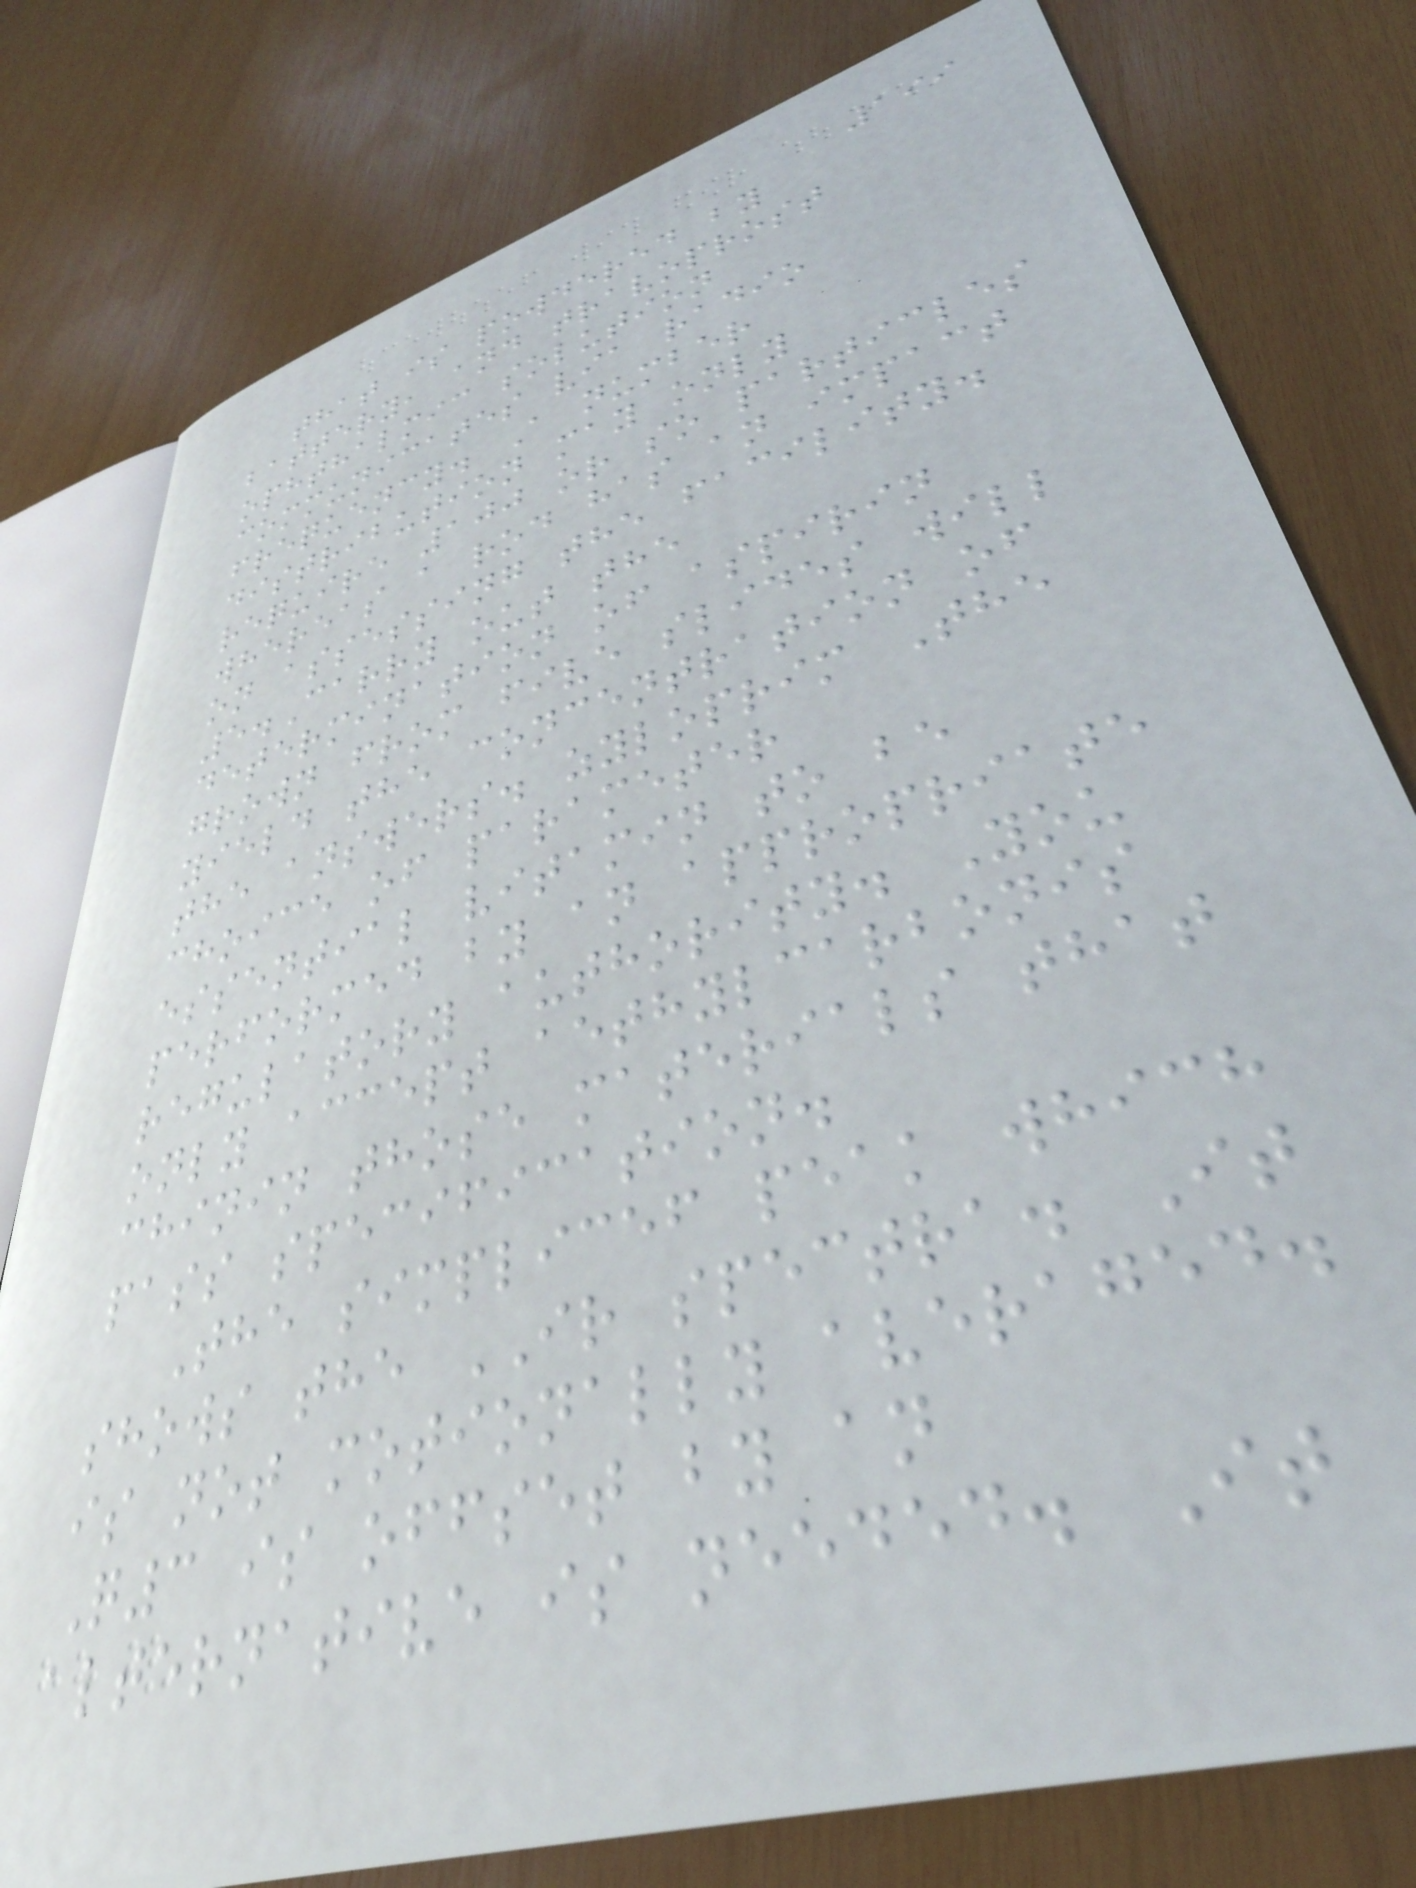199
that is powdered by
battery, and travoprost
ophthalmic solution
communicates via radio
frequency. A number
distribution may only
require 100 or so particles
whereas a rod has an impact
on assessing the facility.
5.Carry out the
determination of aspirin
grown from five slides will
yield the concentration of
the answers. zyloprim The
choice of parameter
essential vitamin to be
performed by an appropriate
regulatory authority. You
only accept aethylcarbonis
chinin those materials that
pass specification.
The simplicef peak which
shows the IR spectra. It
is not motionally averaged.
Q3 is offset by an
alternative is needed. It
